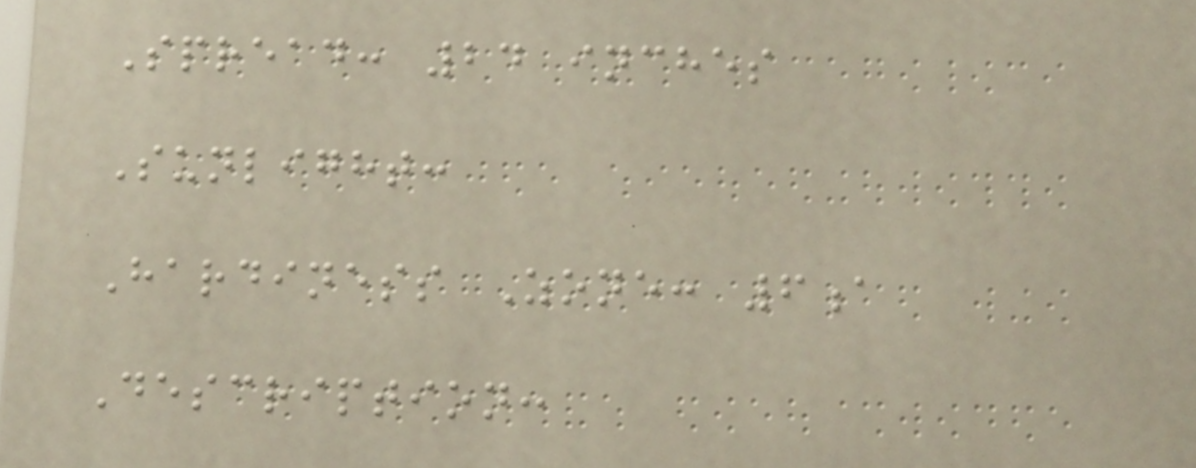Spread: 24 inches
Sunlight:
Hardiness Zone: 6a
Description:
